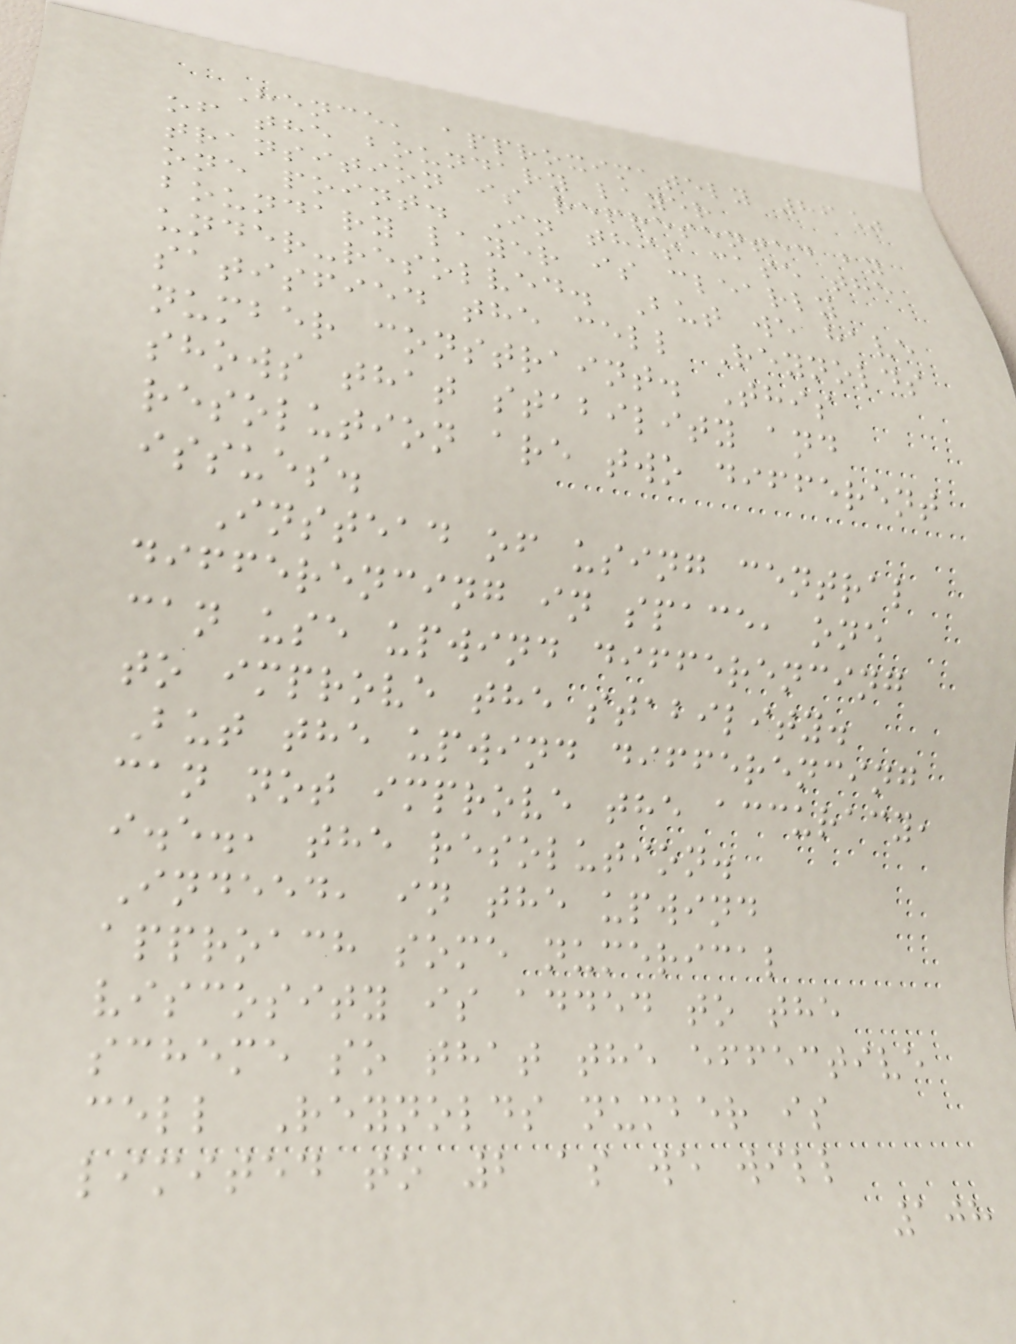Hence, approximately 86%
of the boundary layer
transition is represented by
one point. In this case the
boundary layer is clearly
under-resolved. But we have
satisfied the cell Reynolds
number constraint. This
shows that stability and
resolution are two different
issues.
Instead of using central
differencing in space, one
can use upwind differencing
to improve the stability.
But the upwind differencing
can not improve the accuracy,
i.e., the resolution.
Indeed, in the upwind
approach some numerical
viscosity is added to the
scheme so that the effective
cell Reynolds number is
limited to 2 as we will
108
